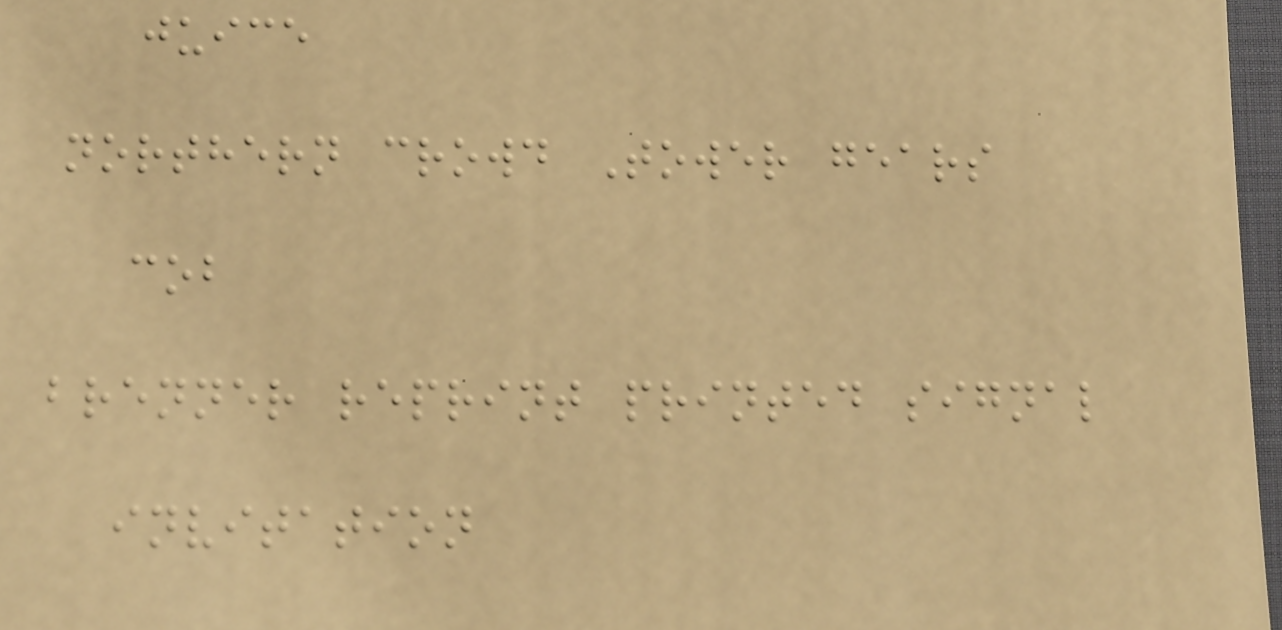juice
northern crowd Tower gears
cob
brenner reprint printed signal
invitation
